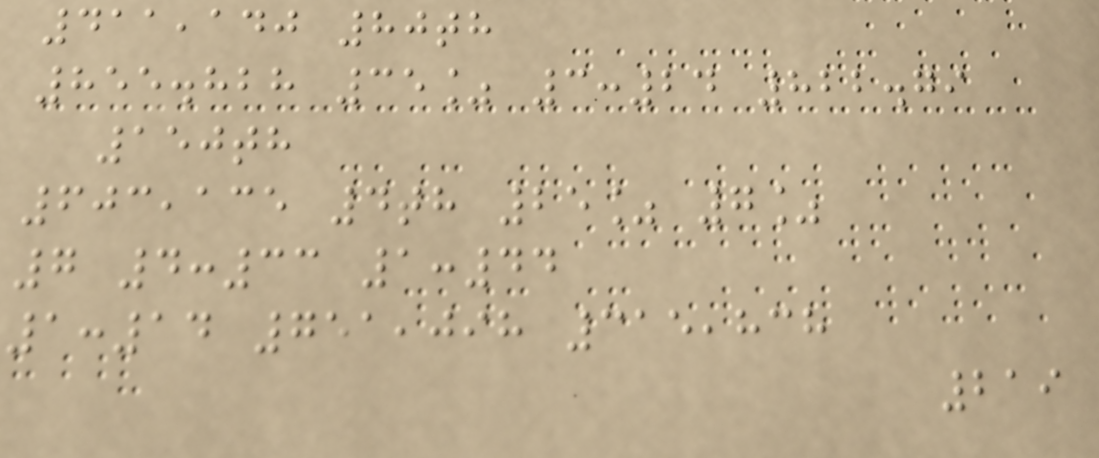411,140 80th
855.828 35% 3:24 822.79
150th
603,135 4th 25% 7%
7 4:33 1:44
1:14 751,098 315,838
219
